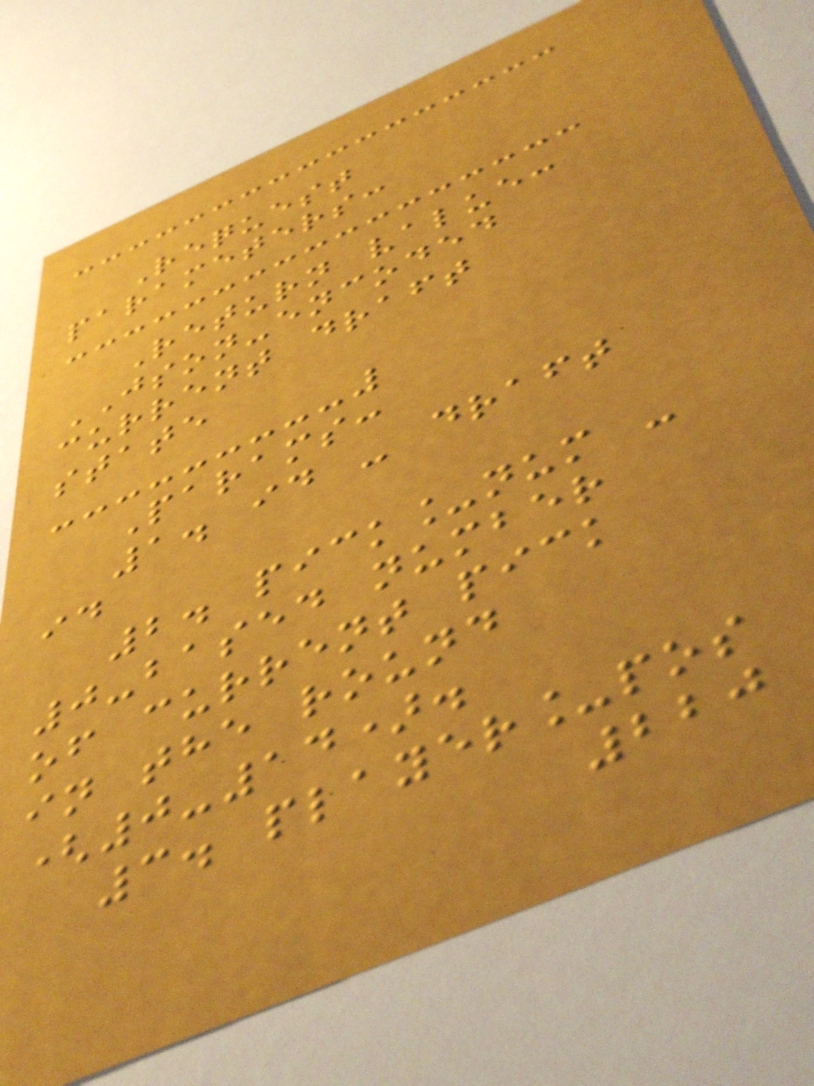Request
parameters:
Return value:
JSON-encoded
current draft
state
Params:
1. id - draft
id
2. pick_num -
0-based number
of current pick
in the round
(0-14).
3. player_pos
220
